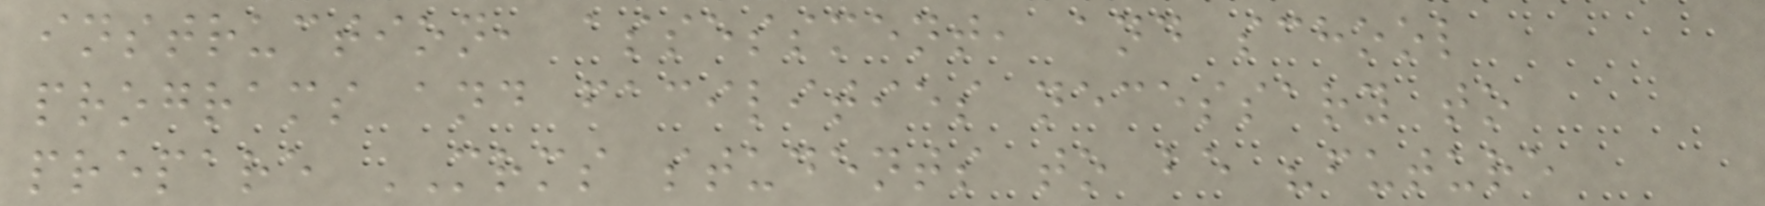instruction, assessment, and school
programs and facilities necessary to
prepare MRMS students to be "future
